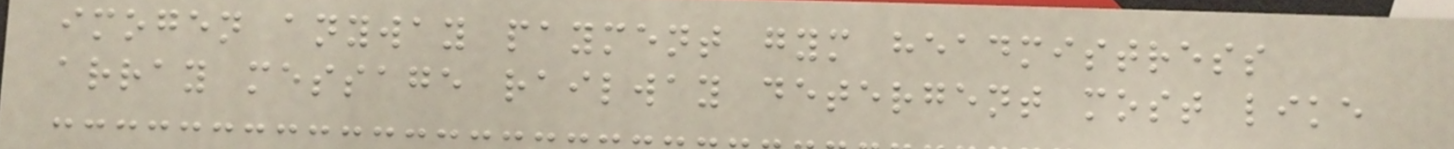imogen anyway payment gym headmistress
array message railway detergent most like
